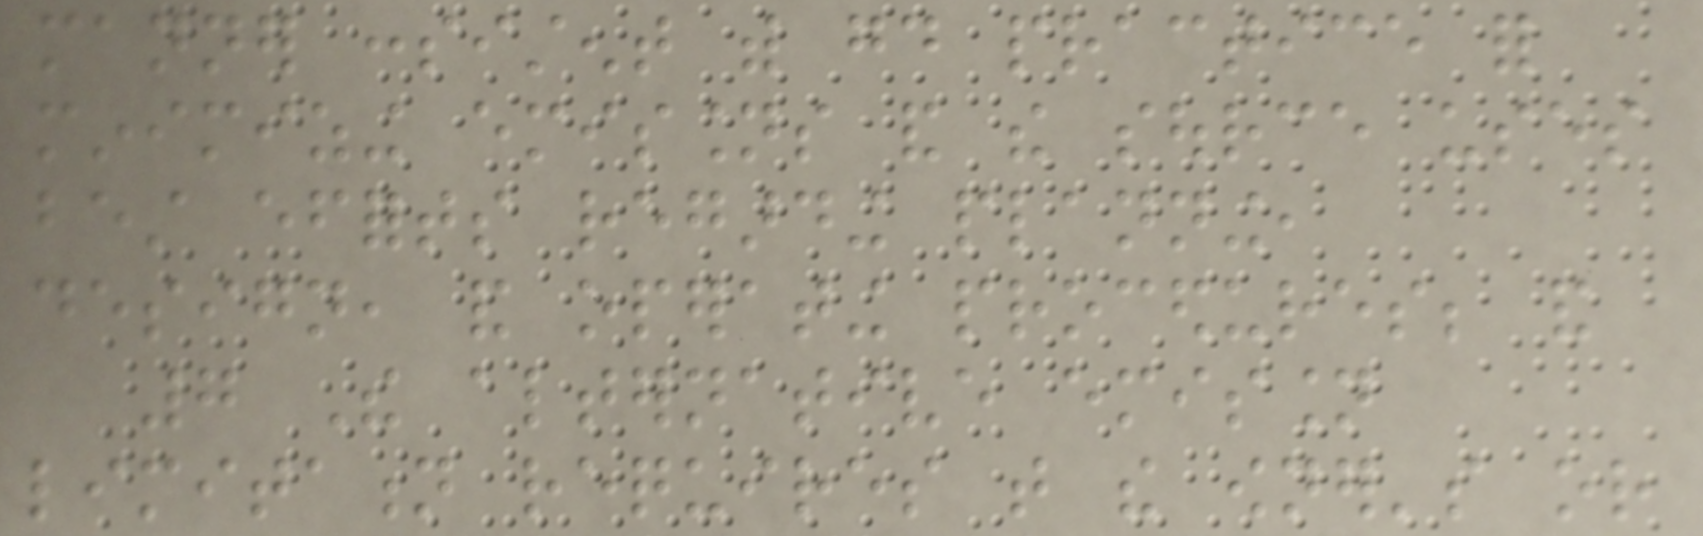manner consistent with good practice for
minimizing emissions and the source uses
best efforts regarding planning,
design, and operating procedures; and
7 The alternative emission
limitation requires that the owner's or
